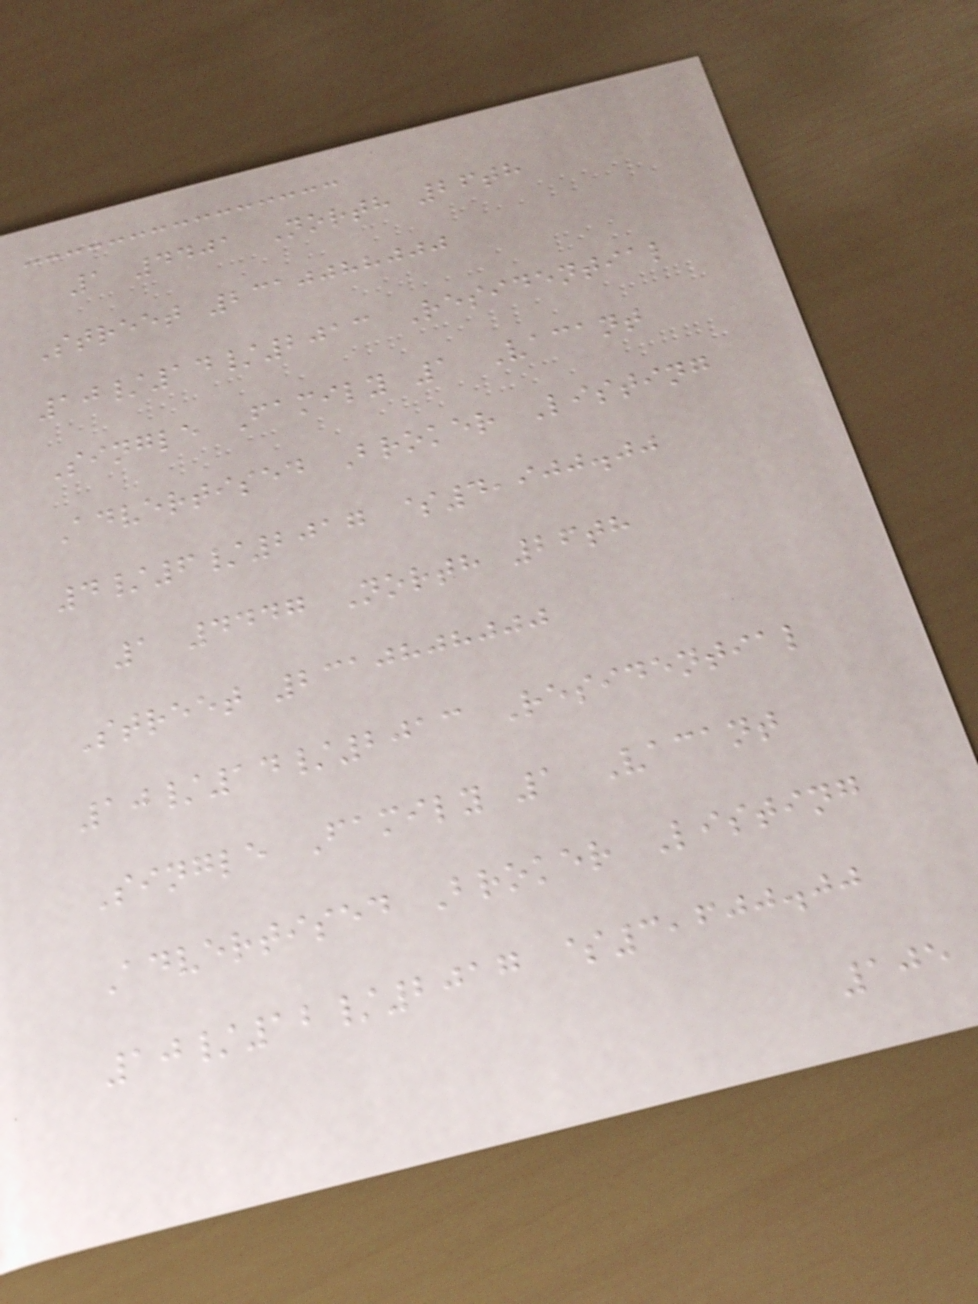1 4401 North 26th
Street 2310088000
10/14/2013 Residential
Single Family 1 Vacant
Advertised Broker Listing
4/6/2017 $4,900.00
1 4447 North 26th
Street 2310808000
10/14/2013 Residential
Single Family 1 Vacant
Advertised Broker Listing
10/12/2017 $3,600.00
105
